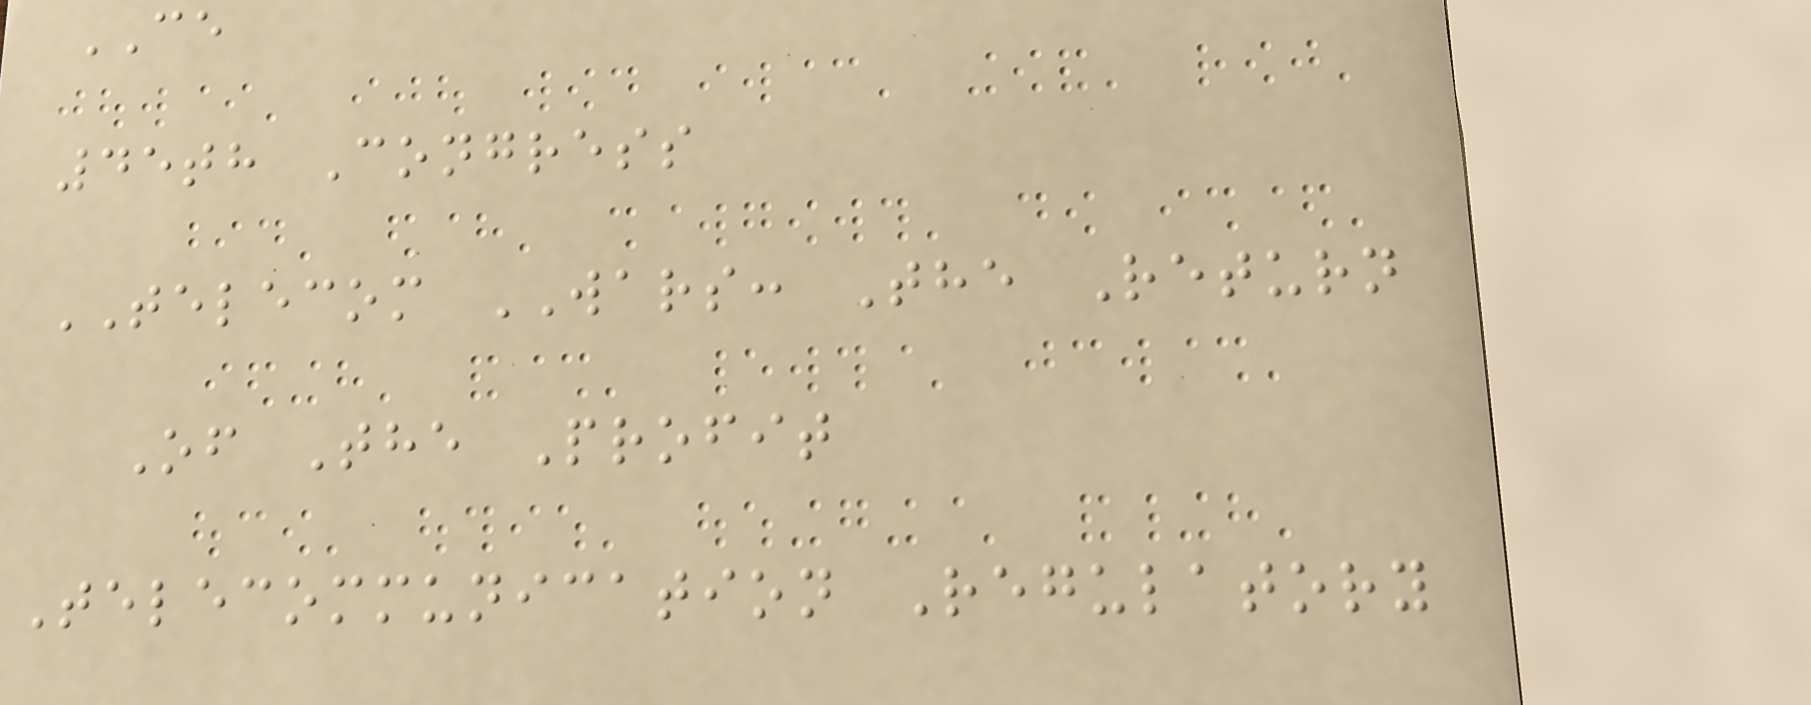CE
45th Congress
TELECOM WARS: The Return
Of The Profit
Telecommunication Regulatory
